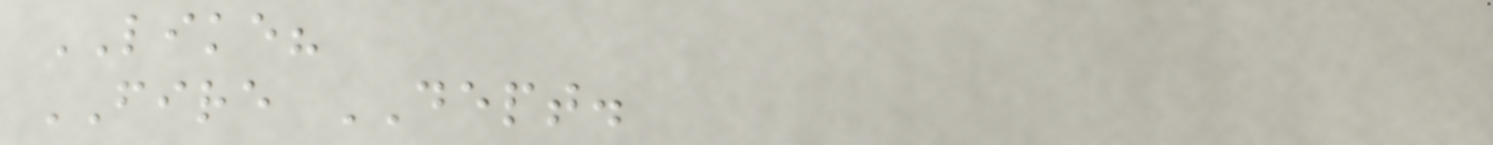LIKE?
FIRE DEPT.
